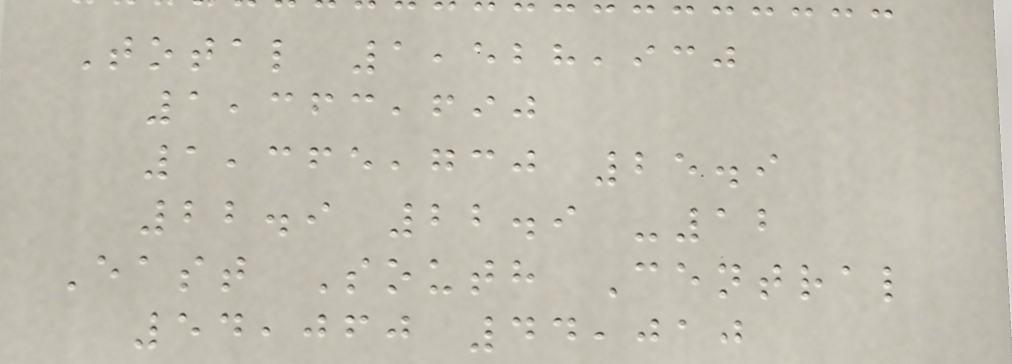Total 1,528,930
1,363,690
1,365,730 25.9
22.9 22.9 -12
East South Central
54,060 44,010
